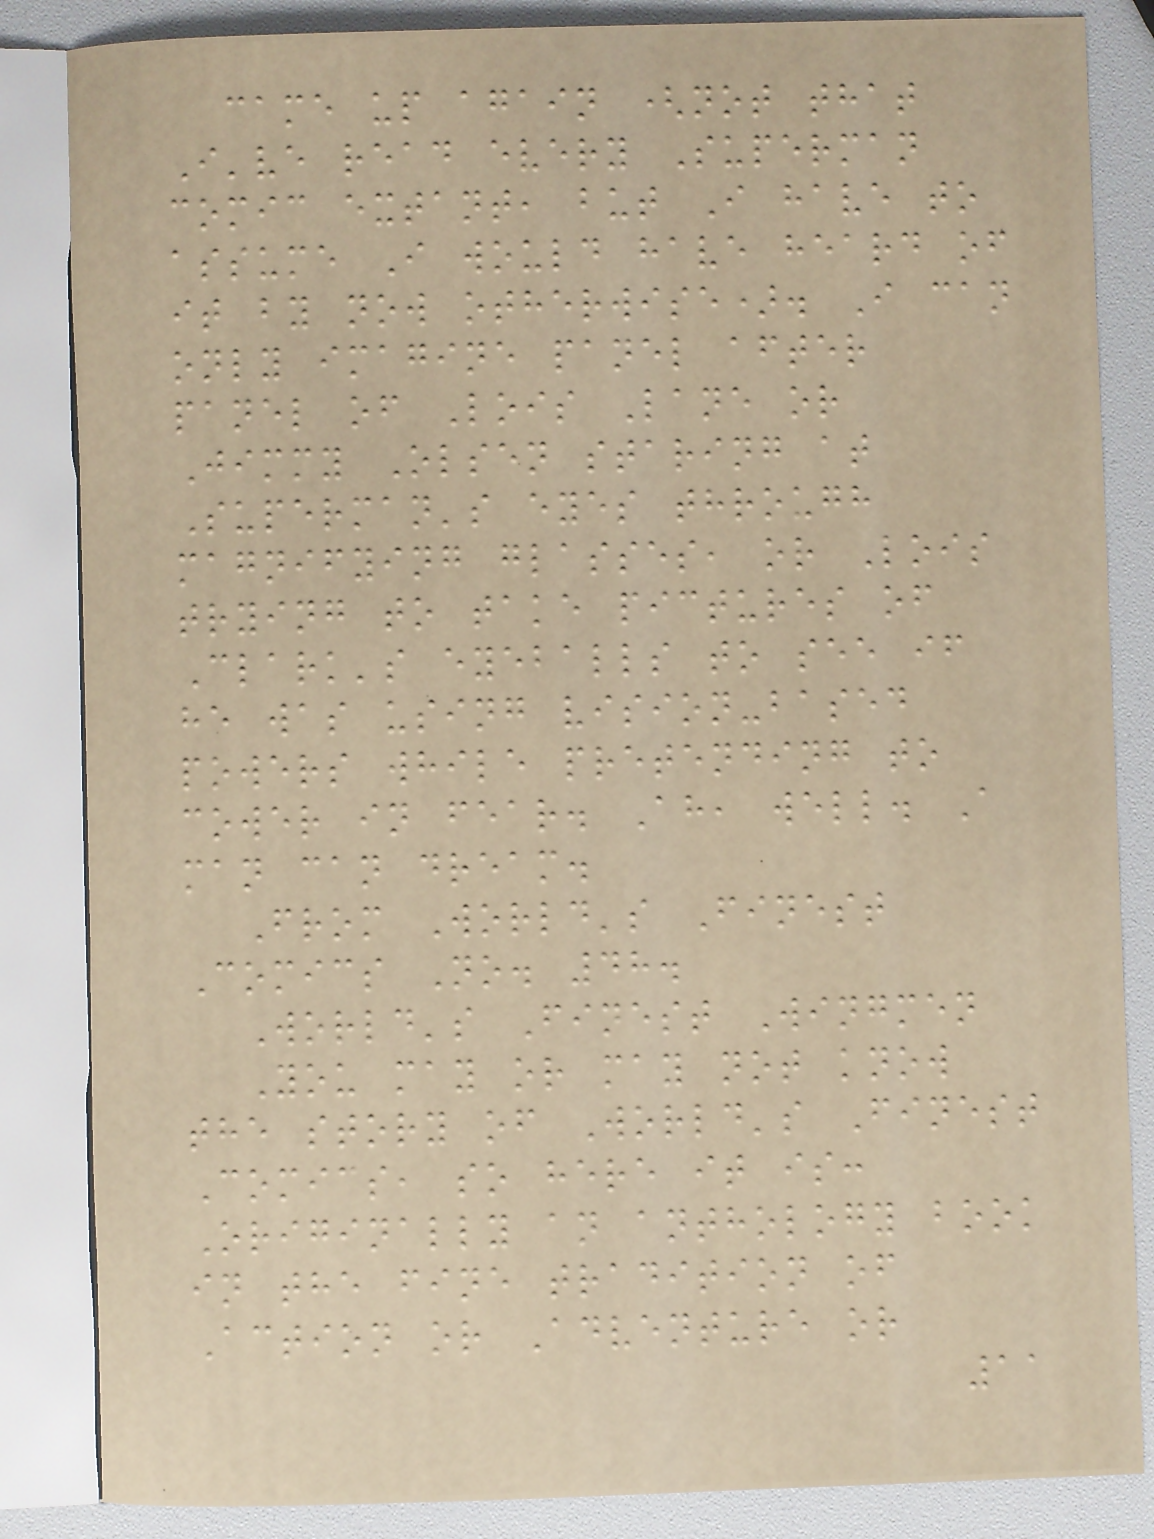came up again (not that
I've read every Superman
comic extant, but I have to
assume I would have heard of
it by now otherwise). I can
only imagine panel after
panel of Lois Lane or
Jimmy Olsen staring at
Superman's eyes through
magnifying glasses, or Lois
trying to take pictures of
Clark's eyeballs to see if
he was using vision-based
powers while pretending to
cower in fear. Ah, well. A
man can dream.
From World's Finest
Comics No. 48.
World's Finest Wingmen
You may or may not know
the story of World's Finest
Comics, so here it is:
Originally an anthology book
in the fine tradition of
Action or Adventure or
11
